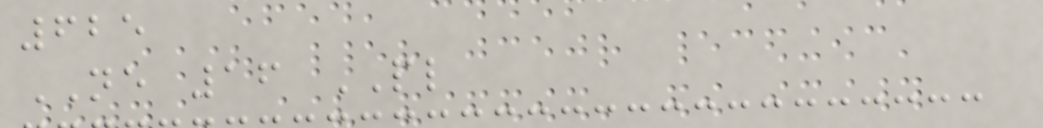625
NE 16 PL
